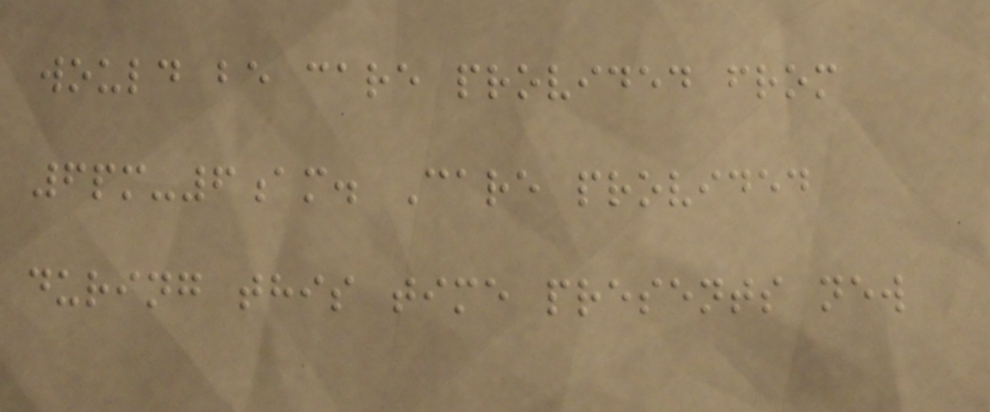would be care provided from
6pm-6am. Care provided
during this time presents new
